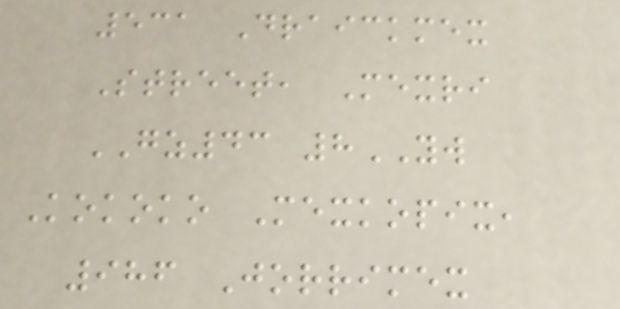531 Draickmex
Street, Mexri
GZ43 8YW
Kokoko Mexkopix,
986 Jorrimex
